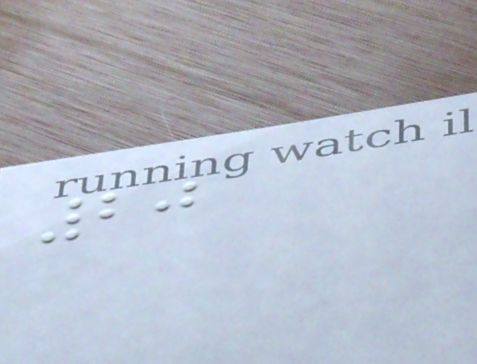20
